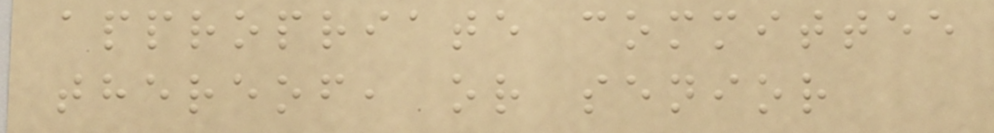appropriate committee
thereof, or senior
